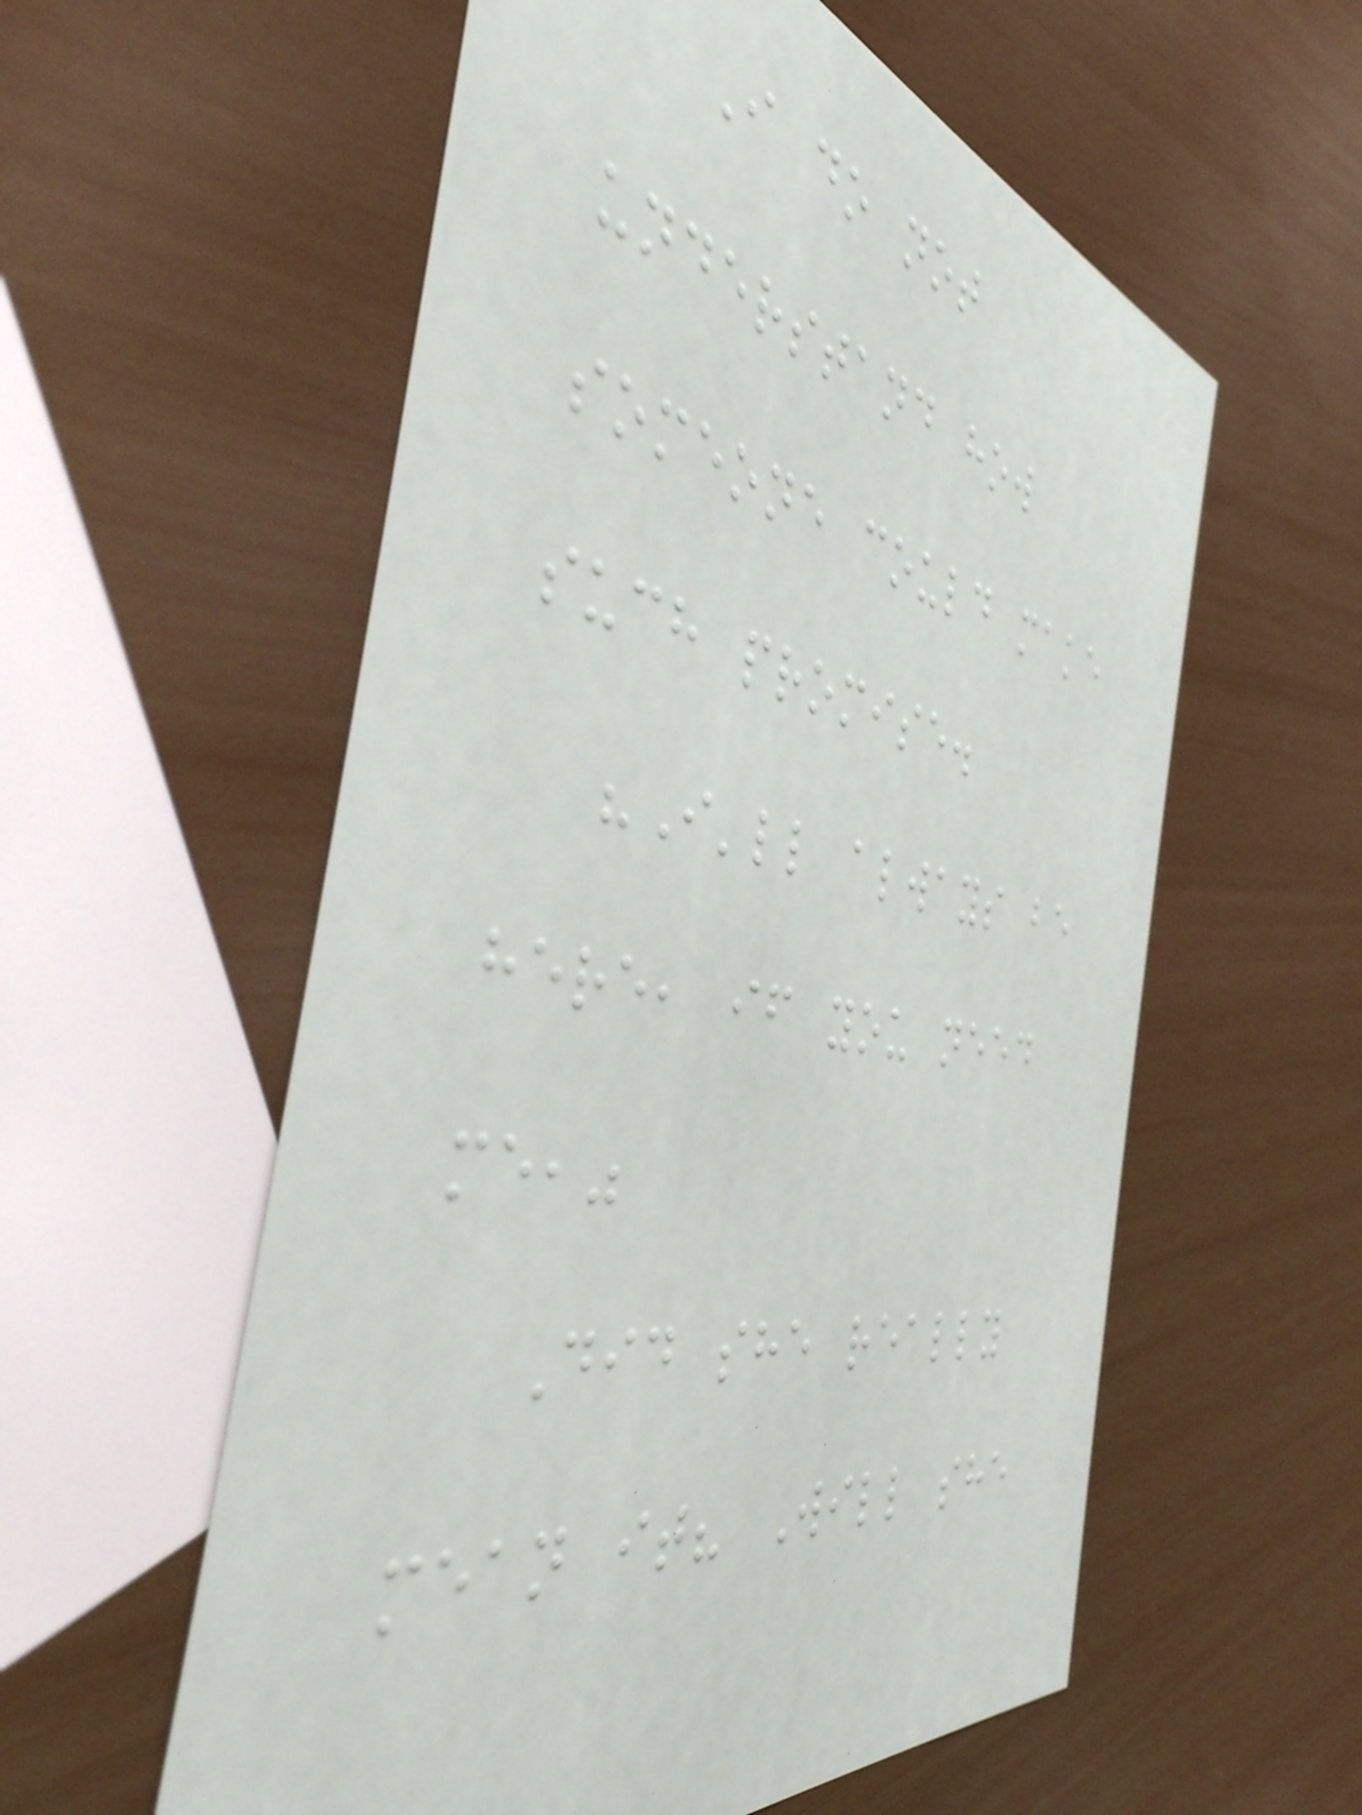I do not
understand how
someone could make
such promise.
"I'll always be
here, if you need
me,"
Did she really
mean it? Will she
